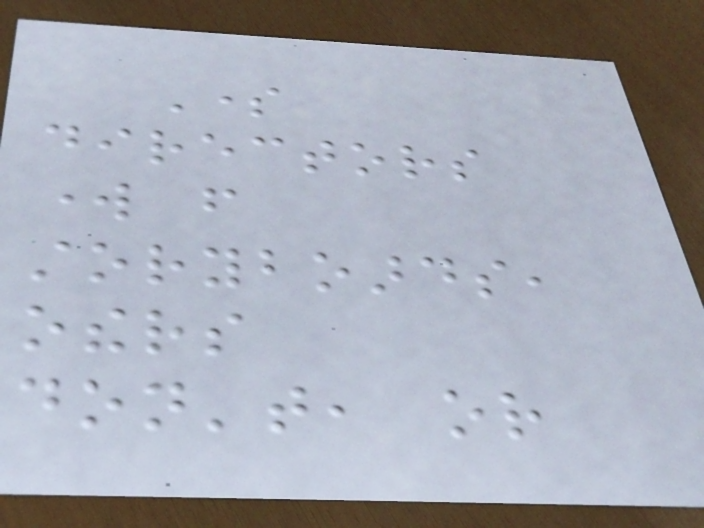Some
directors
work from
storyboards,
others
don't, or
